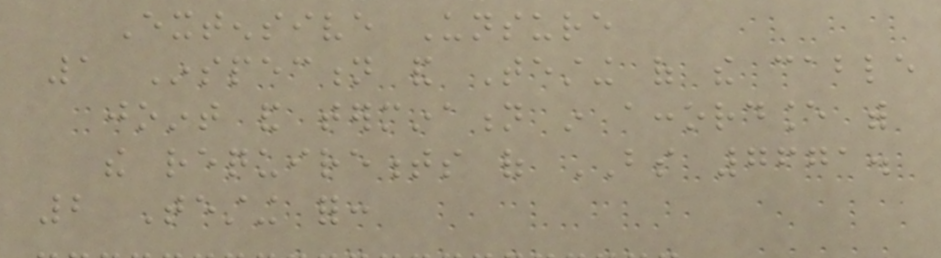Extensive Unsure
1 Inspection and Testing of the cable
joint and termination in accordance with
the requirements of BS 7671.
2 Testing for:
